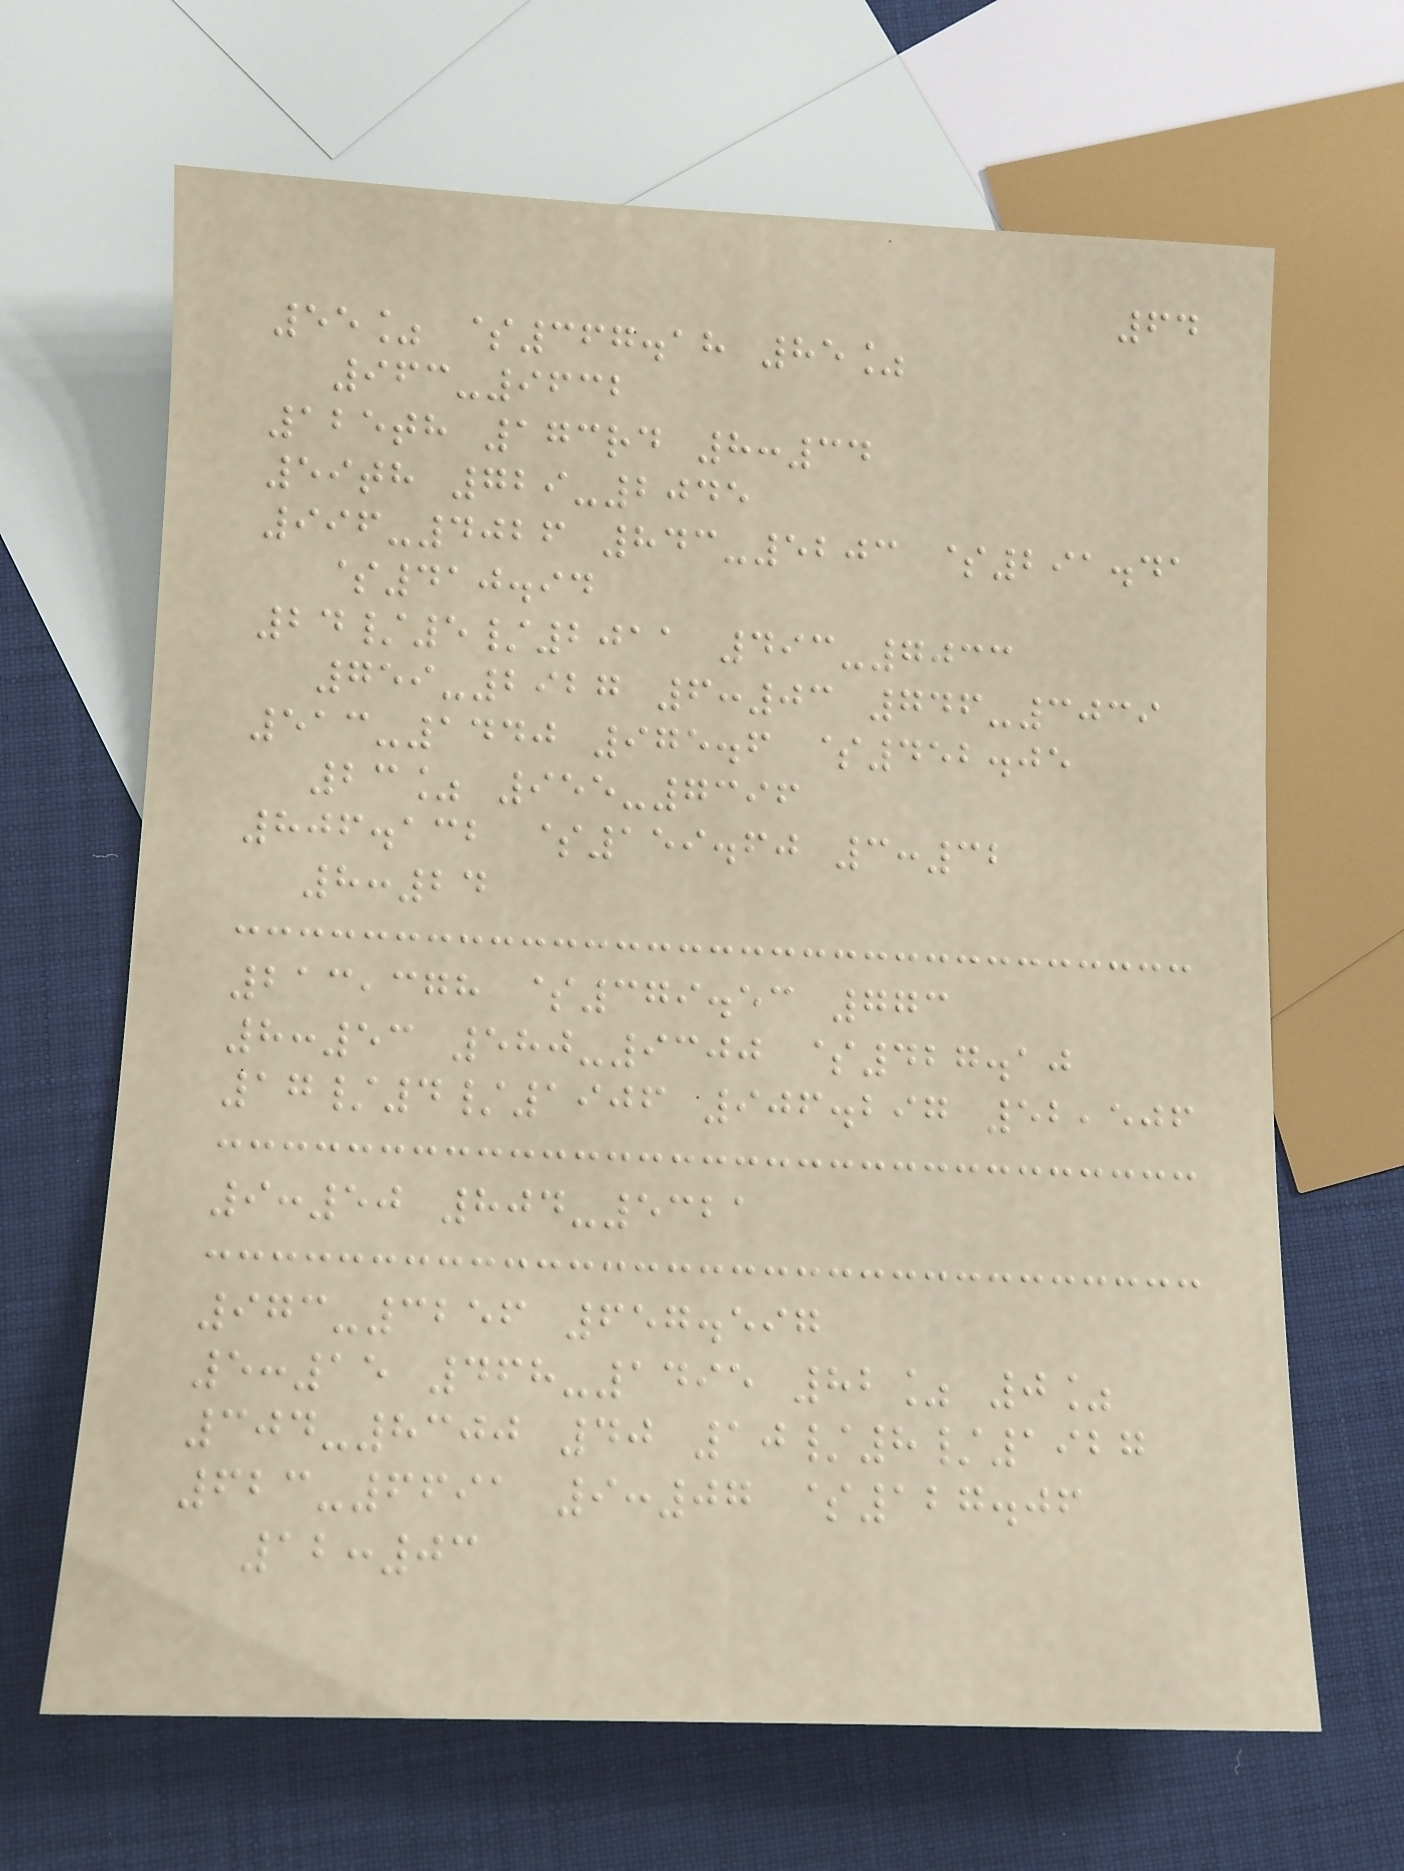64
55% $367.18 85%
963-9632
125th 173rd 8:34
59th 729-2045
996-4026 843-5203 $291.41
$410.94
24/5/2011 493-7033
759-2927 6:03 746-3039
513-1440 975.6 $452.05
23% 955-7396
806.132 $159.60 3:32
8:24
213,378 $379.53 773
8:53 580-9300 $427.10
17/4/1906 906.297 52,506
9:50 804-5321
973-3256 657.597
5:15 468-1495 82% 0%
304-8300 40 10/8/1927
623-6691 9:07 $127.06
12:03
